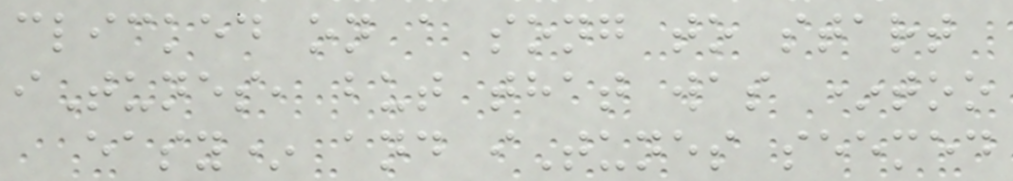clicked on a song to start
iTunes, but that was *too
easy* and iTunes seemed
